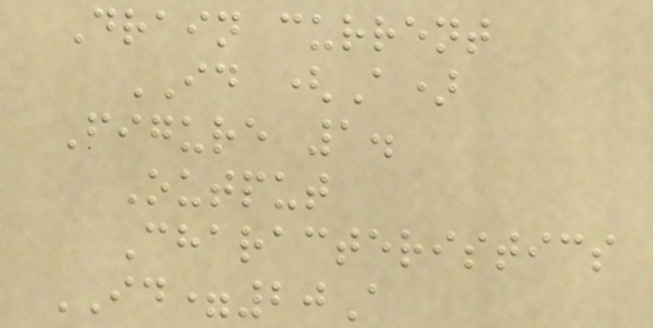Drain current
ID (A)
Figure 1.
Output
Characteristics
ID=20A
